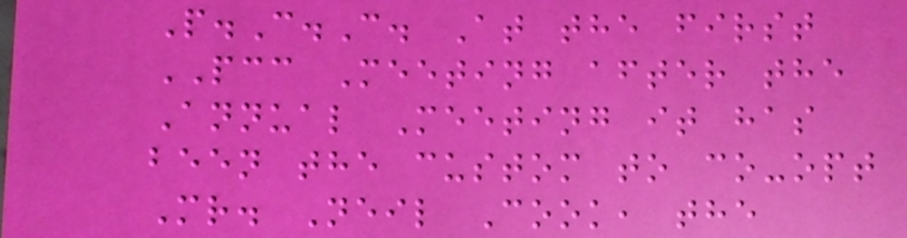P.C.C. At the first
PCC Meeting after the
Annual Meeting it has
been the custom to co-opt
Mr. Neil Cook, the
